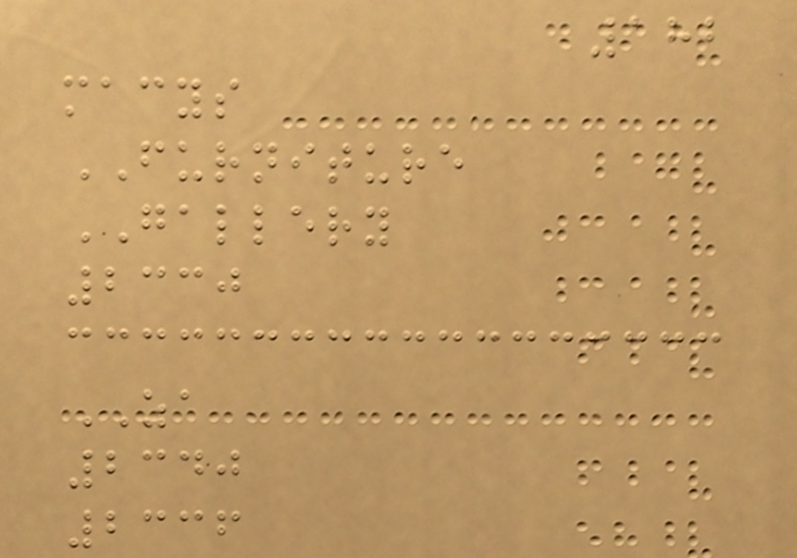182
macys
FURNITURE
GALLERY
2330
ZA
2340
2336
